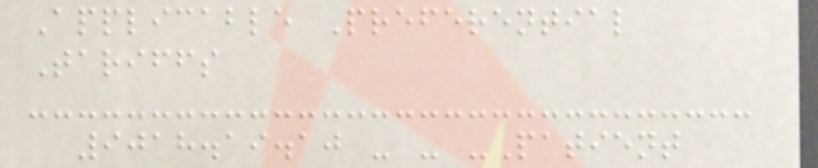Applicable Preferential
Tariffs
9018.19.10 - - -Patient
